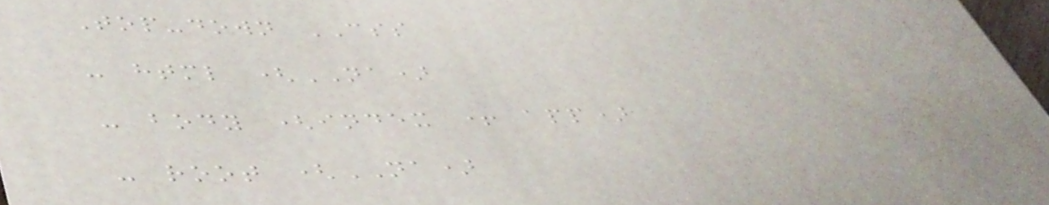Top-down CSS
- html (NA)
- body (index + app)
- root (NA)
